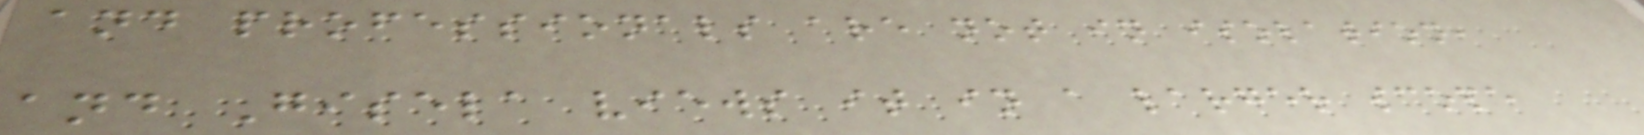and professionals are not in isolation,
and Gisela views it in a larger scope
